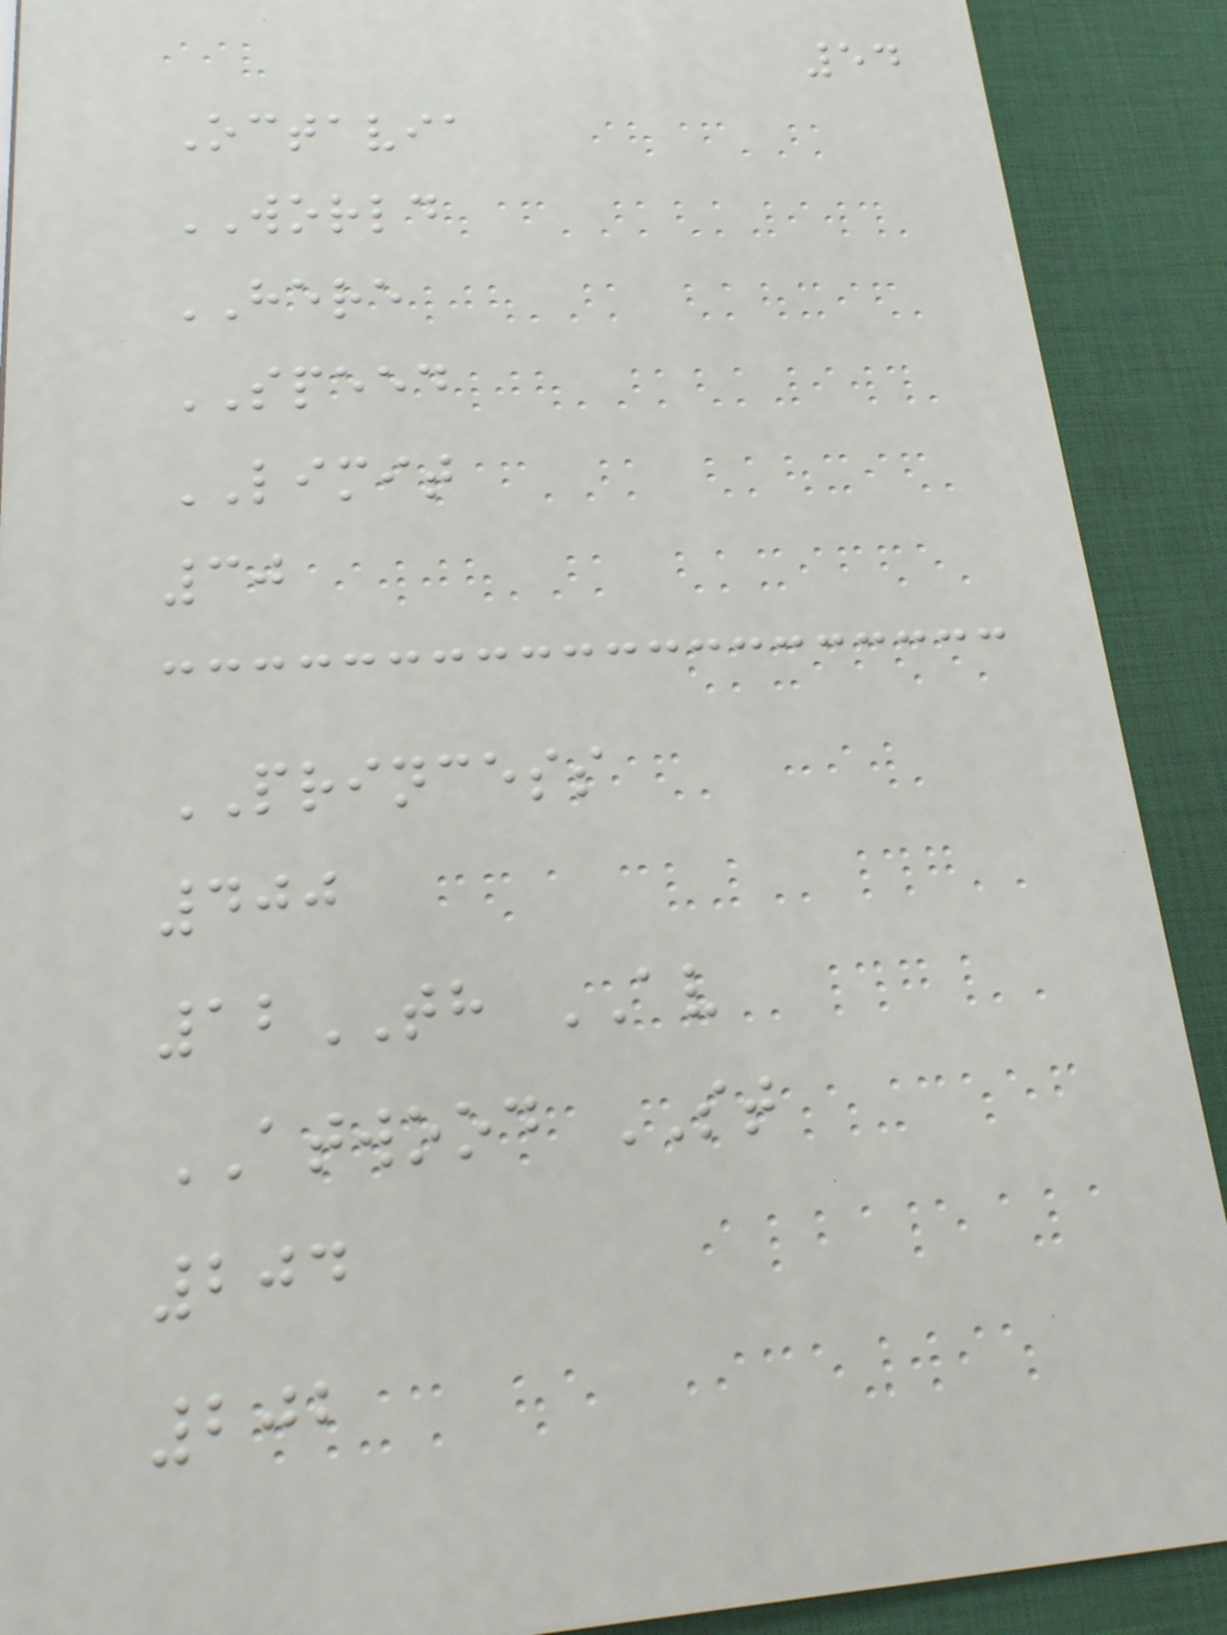54
Octavia
WORLD
HERE
SPEED
LIMIT
30
PRINCESS
400
12TH AV
ATWOOD ST
204
202
